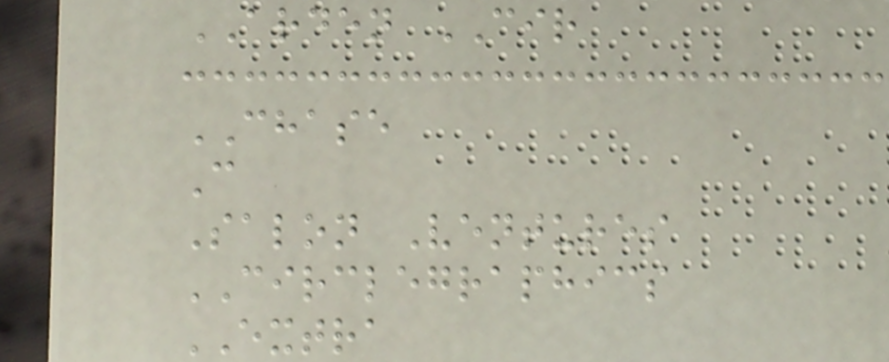ARDEN CIR
CHASE
C
Salon Ventures
CIRCLEGRAPHICS
EXTRA
